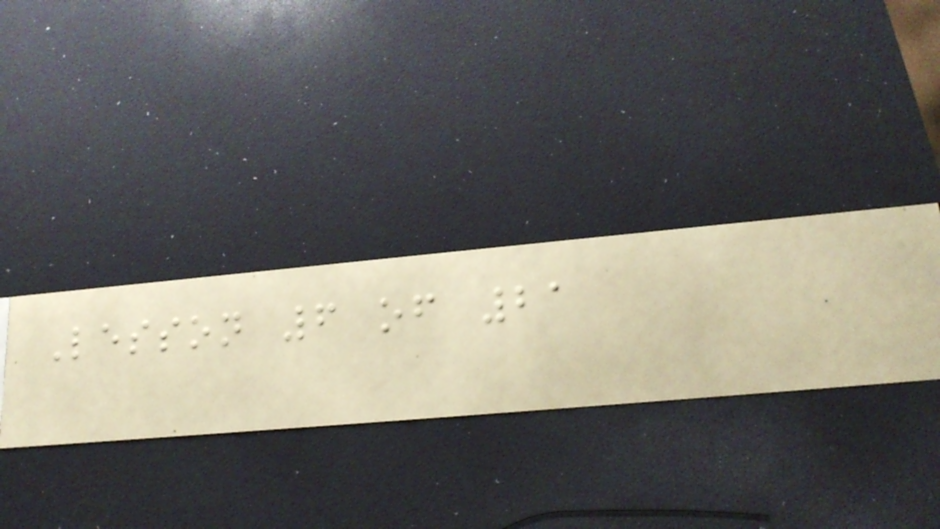Lesson 6 of 21
